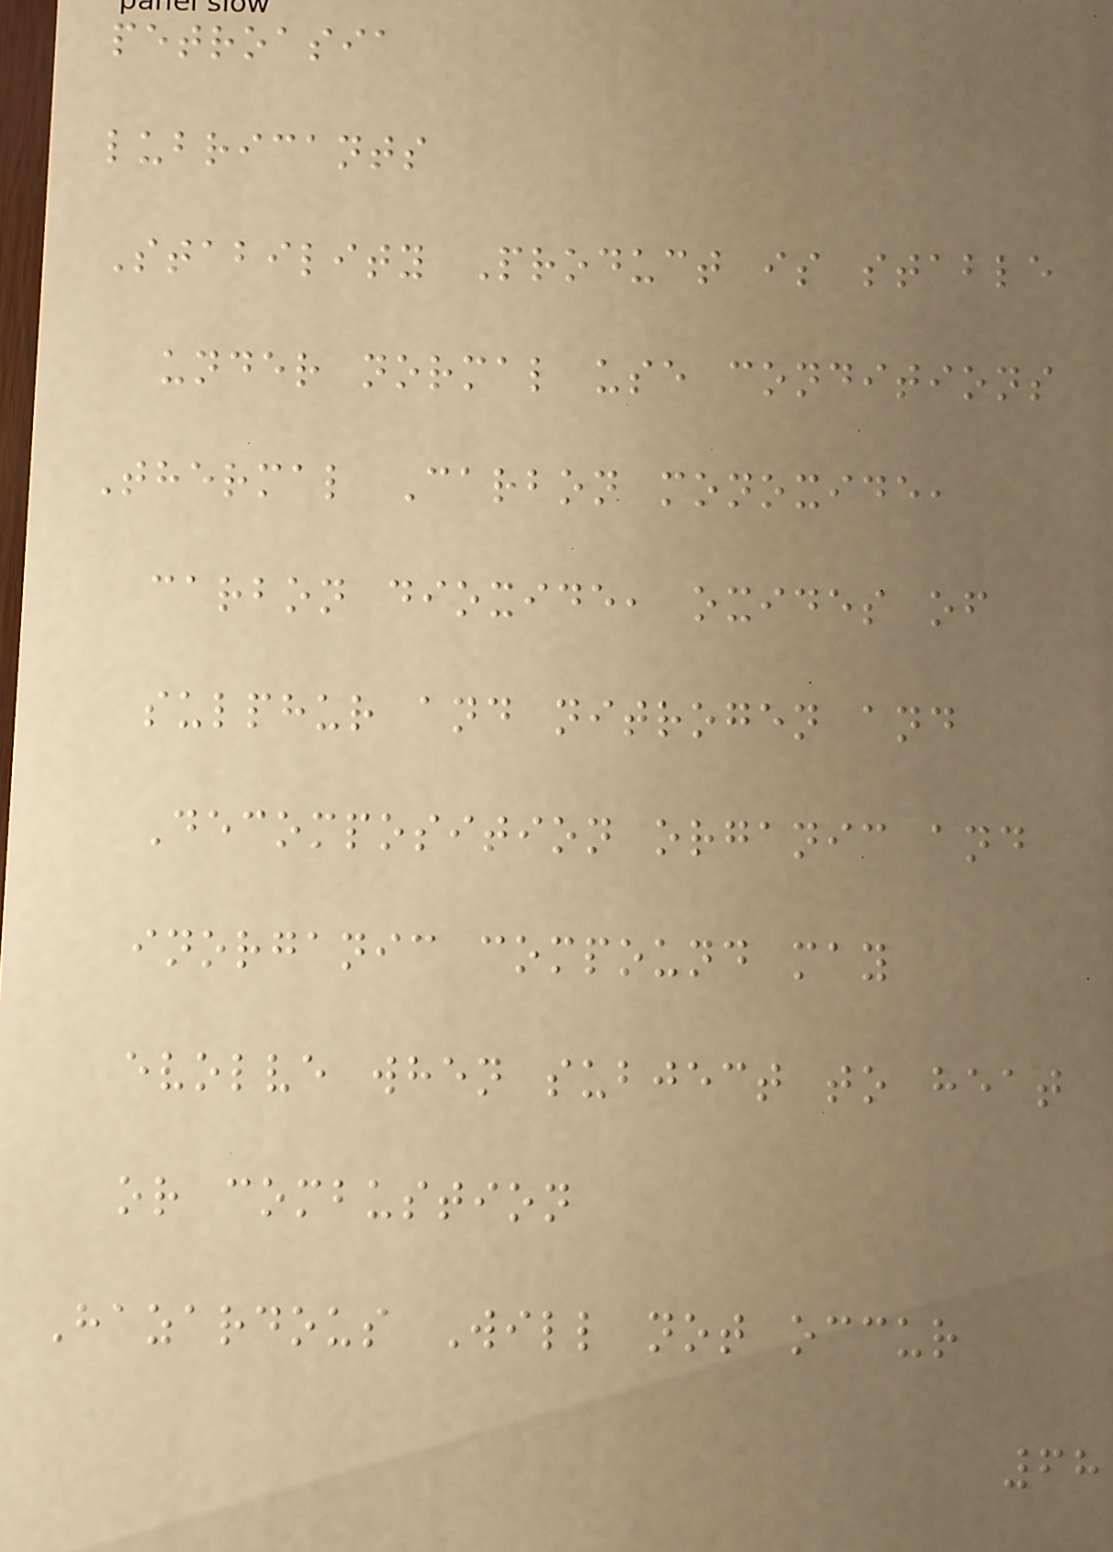petroasia
lubricants
Stability Product is stable
under normal use conditions
Thermal Carbon monoxide,
carbon dioxide, oxides of
sulphur and nitrogen and
Decomposition organic and
inorganic compound may
evolve when subject to heat
or combustion
Hazardous Will not occur
68
